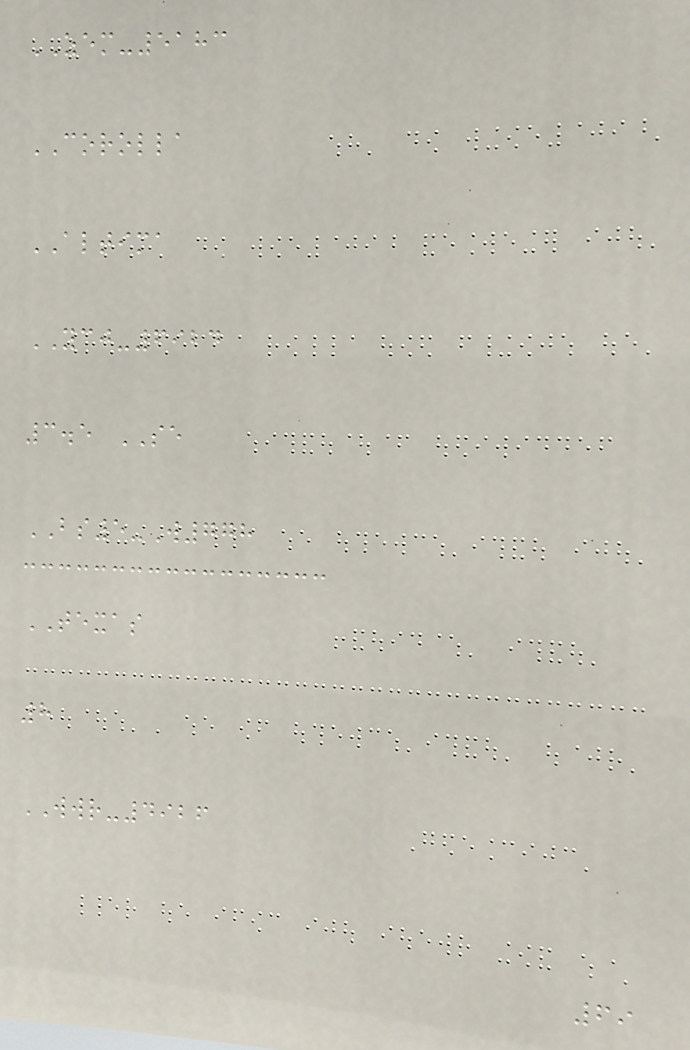ZEM-5183
COROLLA
ALTIMA
YCJ-6924
3.5 SE
BS5-W778
TEXAS
8
WWR-4926
69
